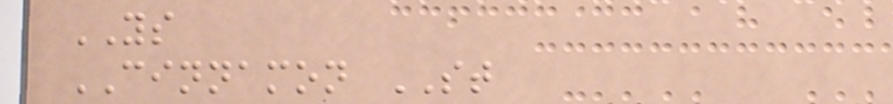YS
CINNAMON ST
